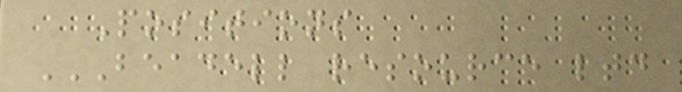Positions
BEADELL RESOURCE LTD
